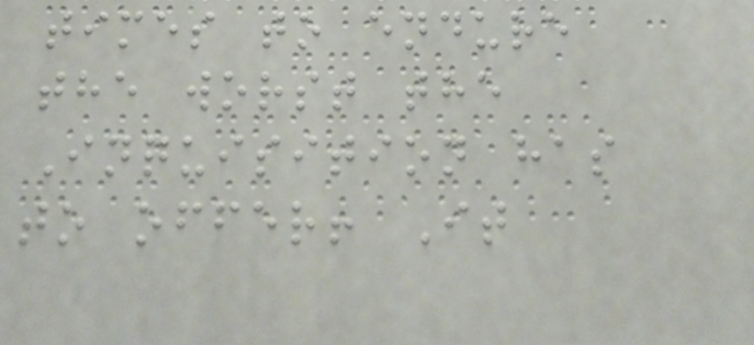times to endure
the worst the
Inquisition has
to offer! It
